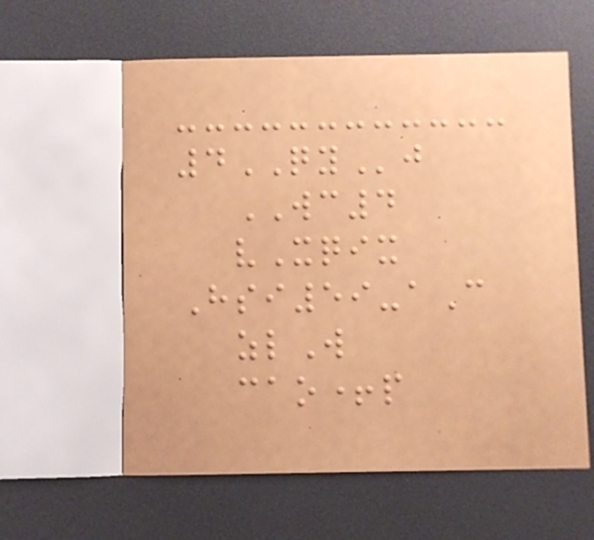4QYj
WC4
vXqix
Hsi59-aC
zlW
cao+p
